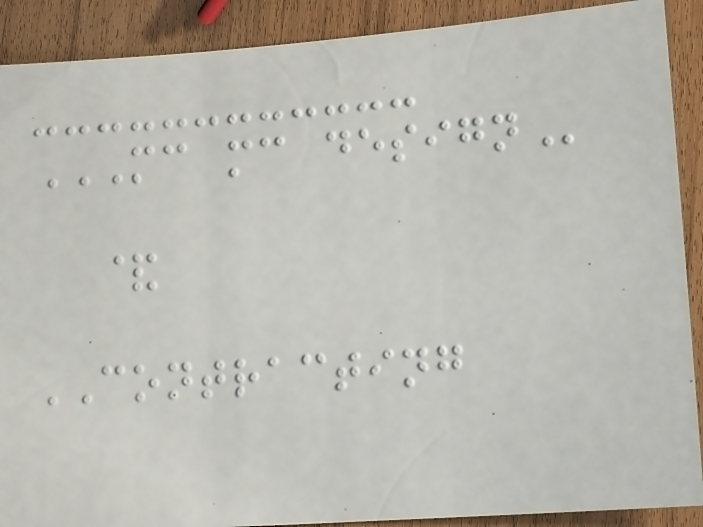MC MC DESIGN
&
CONTRACTING
